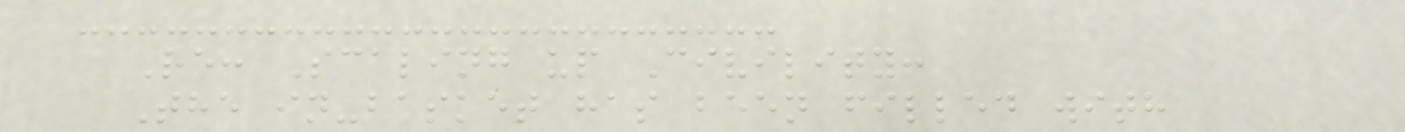Re: Scaling up Civility:
The in-basket has been filled with
